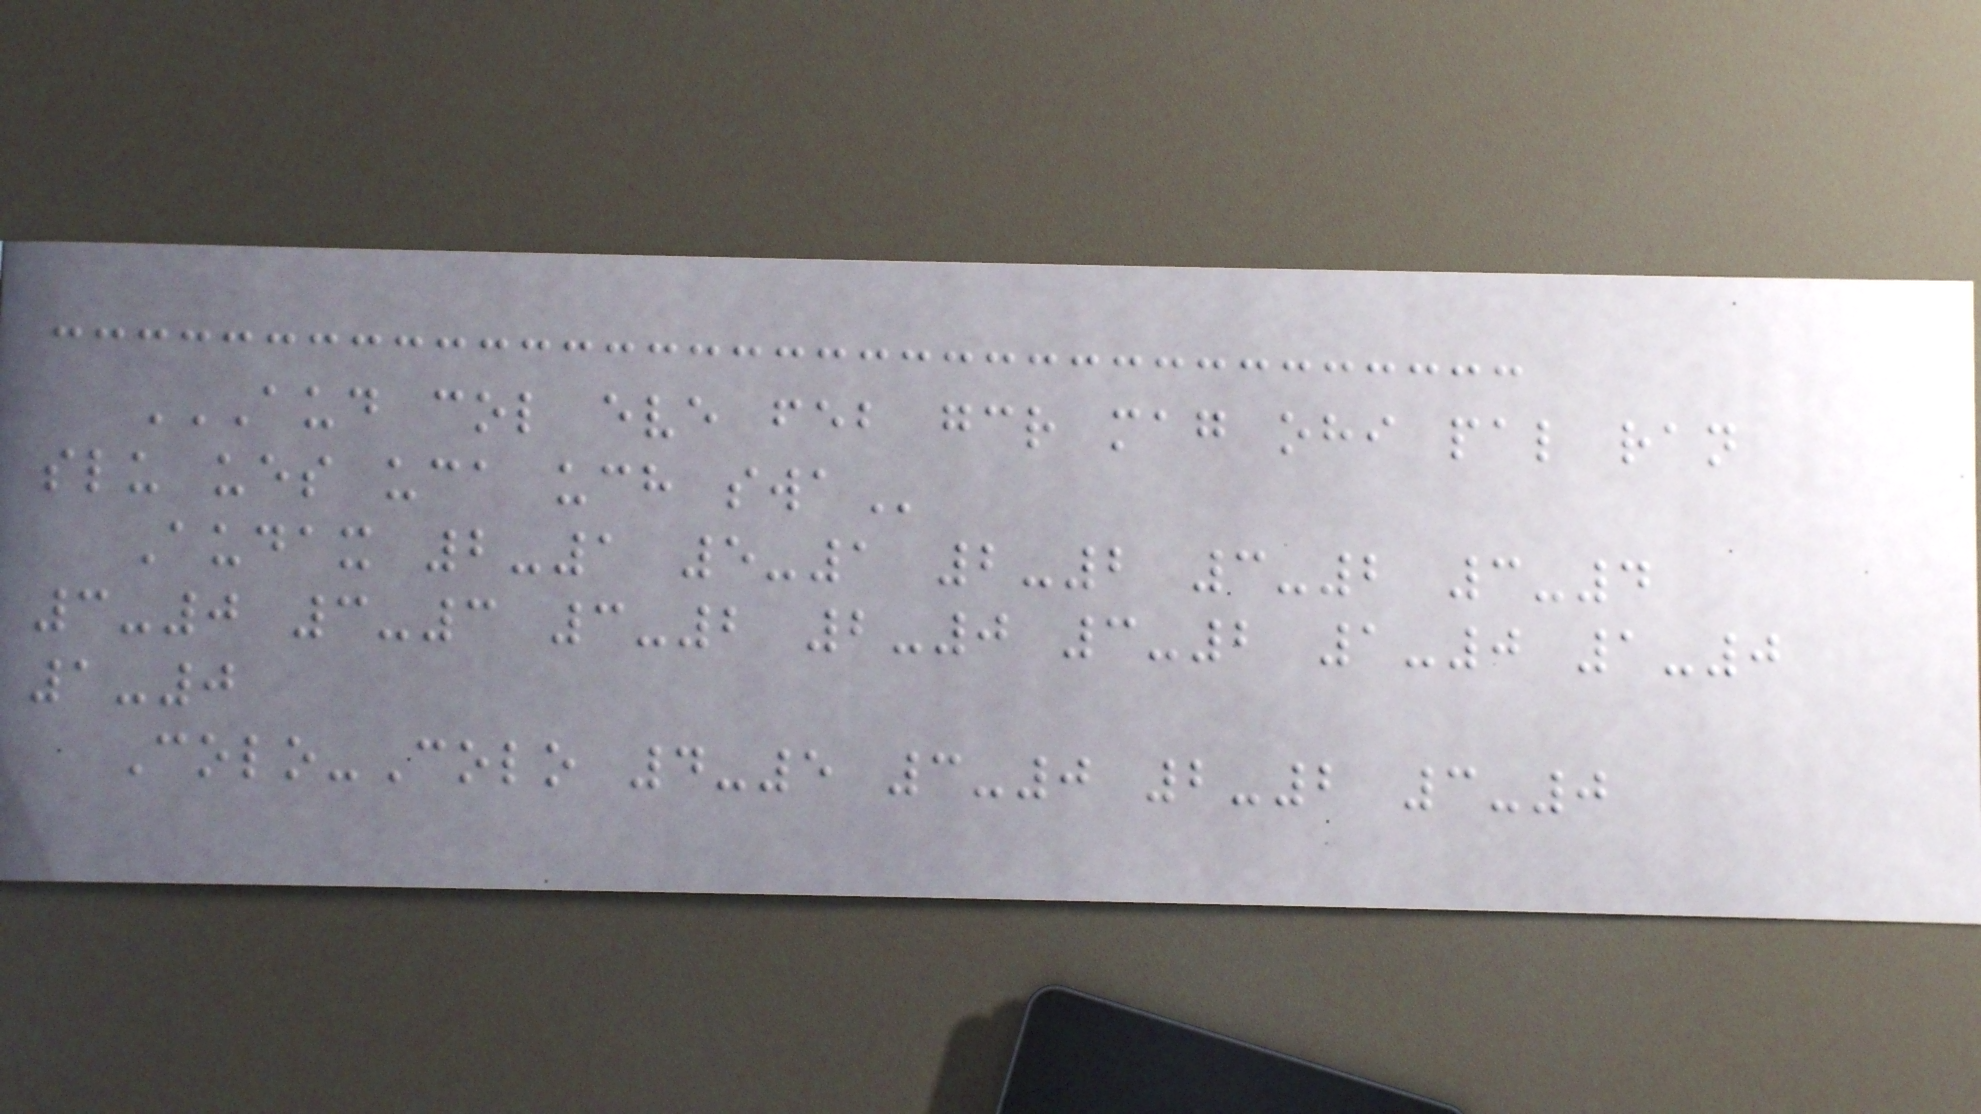AUD COL EVE FEB GCR MAG OHI PAL RAN
SLU UES UCA UCH SWA
Audax 2-1 5-1 2-2 3-2 3-4
3-0 3-3 3-2 2-0 3-2 1-0 1-0
1-0
Colo-Colo 4-5 3-0 2-2 3-0
